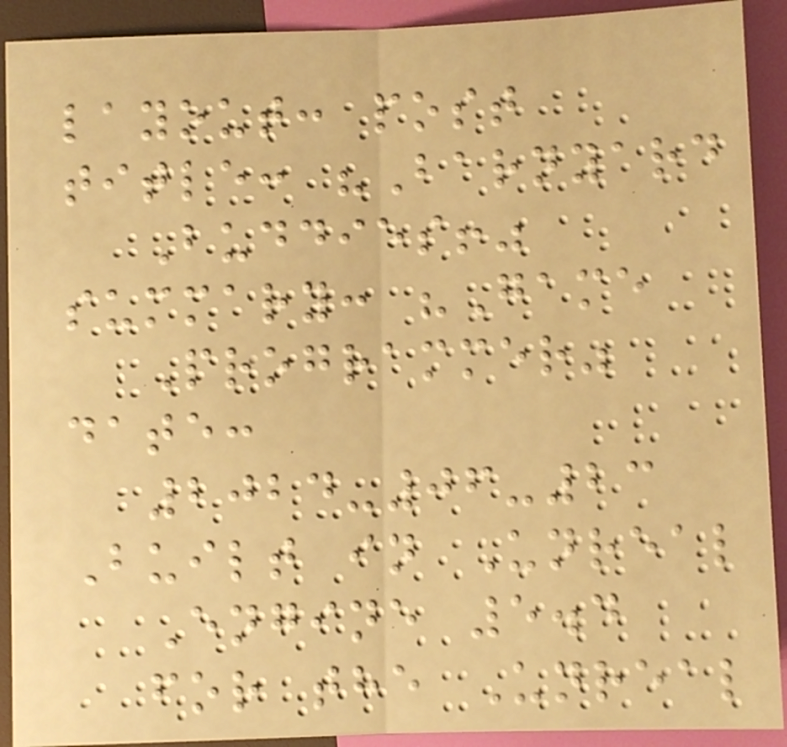layout: post
title: "Barnyard
Buddies!"
summary: "Game
Programmer"
date:
2024-06-23
Built in Unreal
Engine 5.4
for the Unreal
